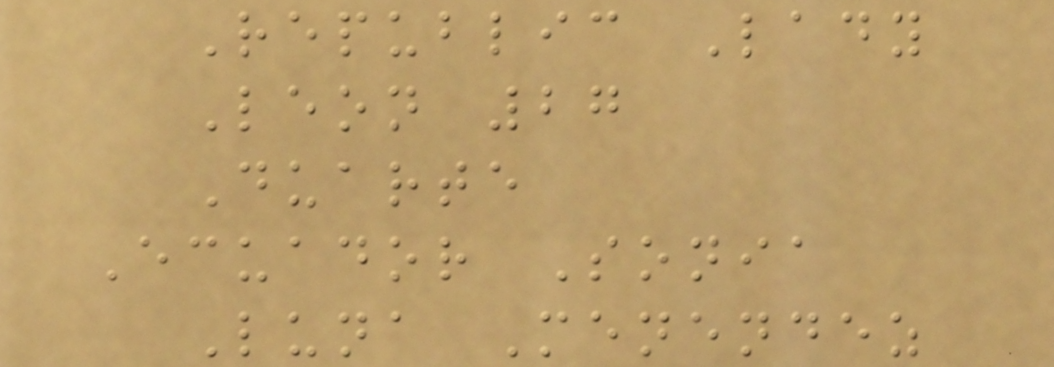Republic Lady
Leon 27
Duarte
Ecuador Sonia
Luna Menendez
